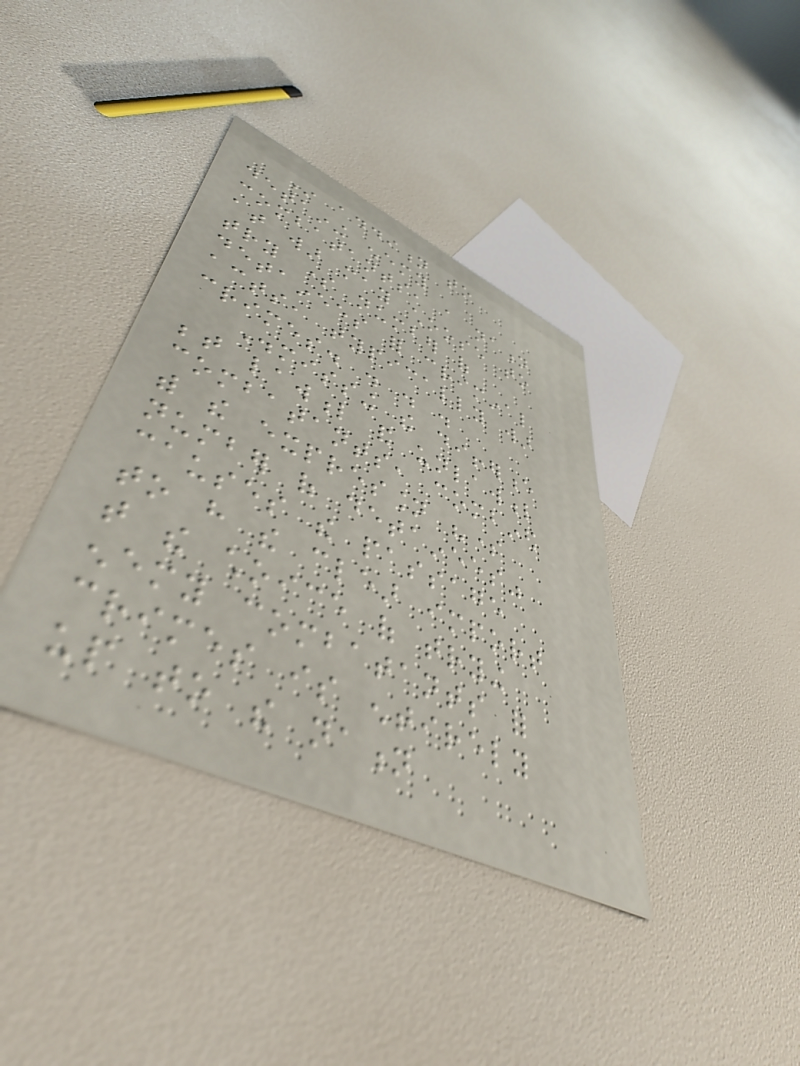In addition to
detaining enemy
combatants, a nation
at war may choose to
try some number of
detainees for criminal
acts, typically war
crimes. . . .
Dismissing the difference
between lawful and unlawful
combatants, combined
with the expression "some
number of detainees"
causes the passage
to have the clear import
that the choice of trying
enemy combatants for
crimes is entirely
up to the nation
